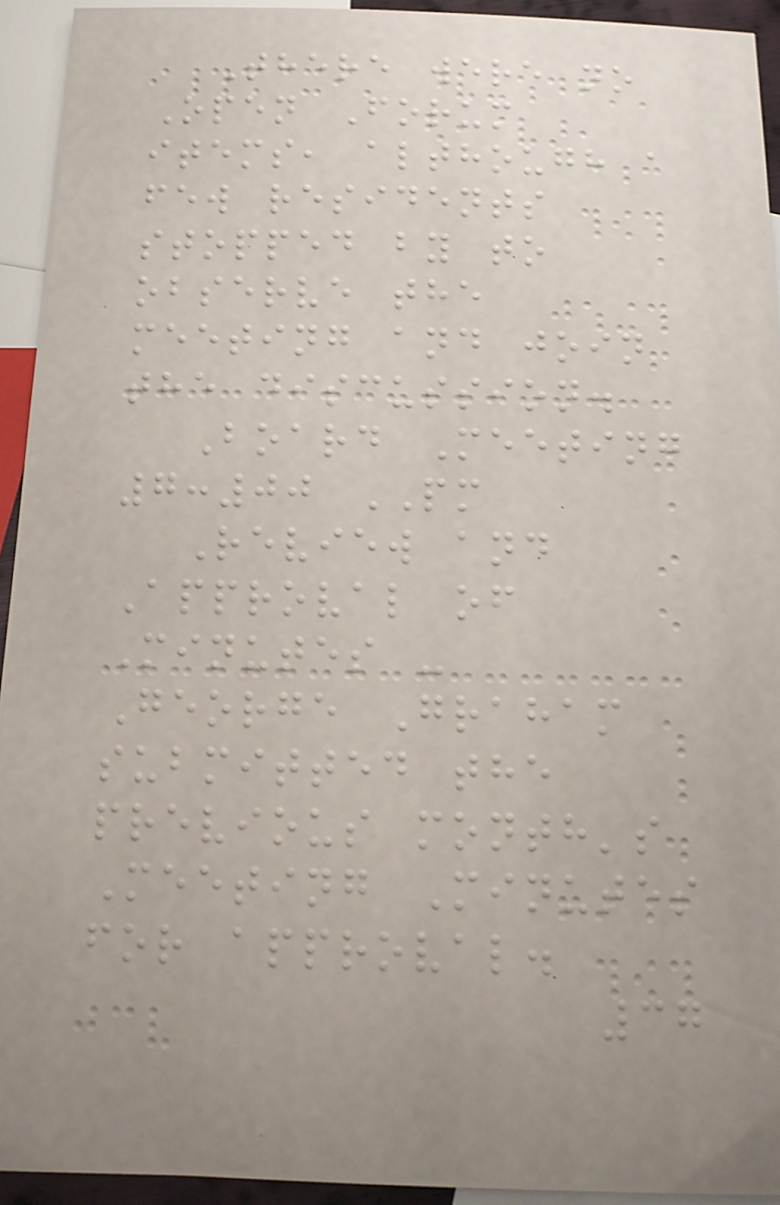There were no
Open Forum
items, although a
few residents
stopped by to
observe the
meeting and join
the discussion.
Board Meeting
7:00 PM
Review and
Approval of
Minutes -
George Graham
submitted the
previous month's
Meeting Minutes
for approval.
37
